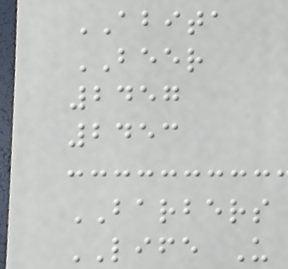ABITA
BEER
2457
2453
BARBERS
LIFE U
